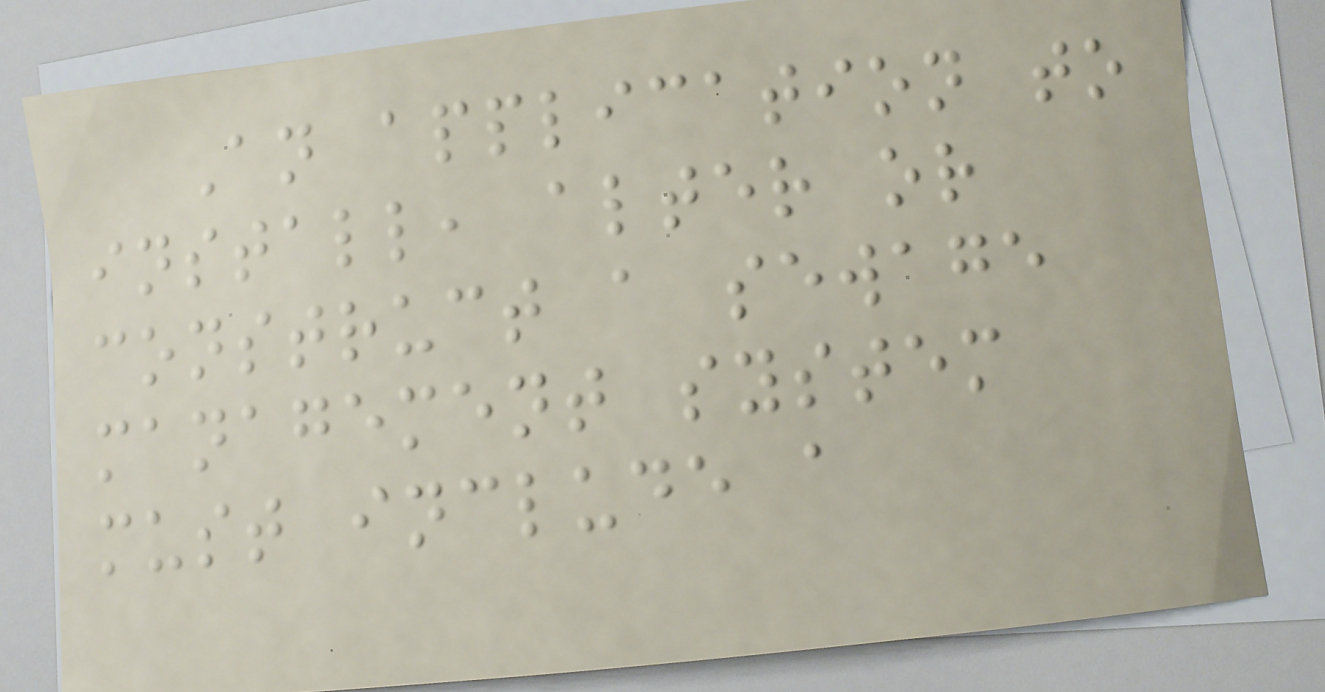An application to
install, alter or
construct a sewage
management system
must include a
